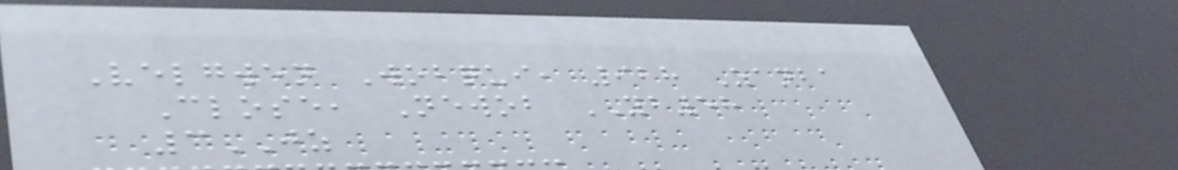Velgwen Wobqui, 928 Zanba
Close, Newob YB58
3JZ
